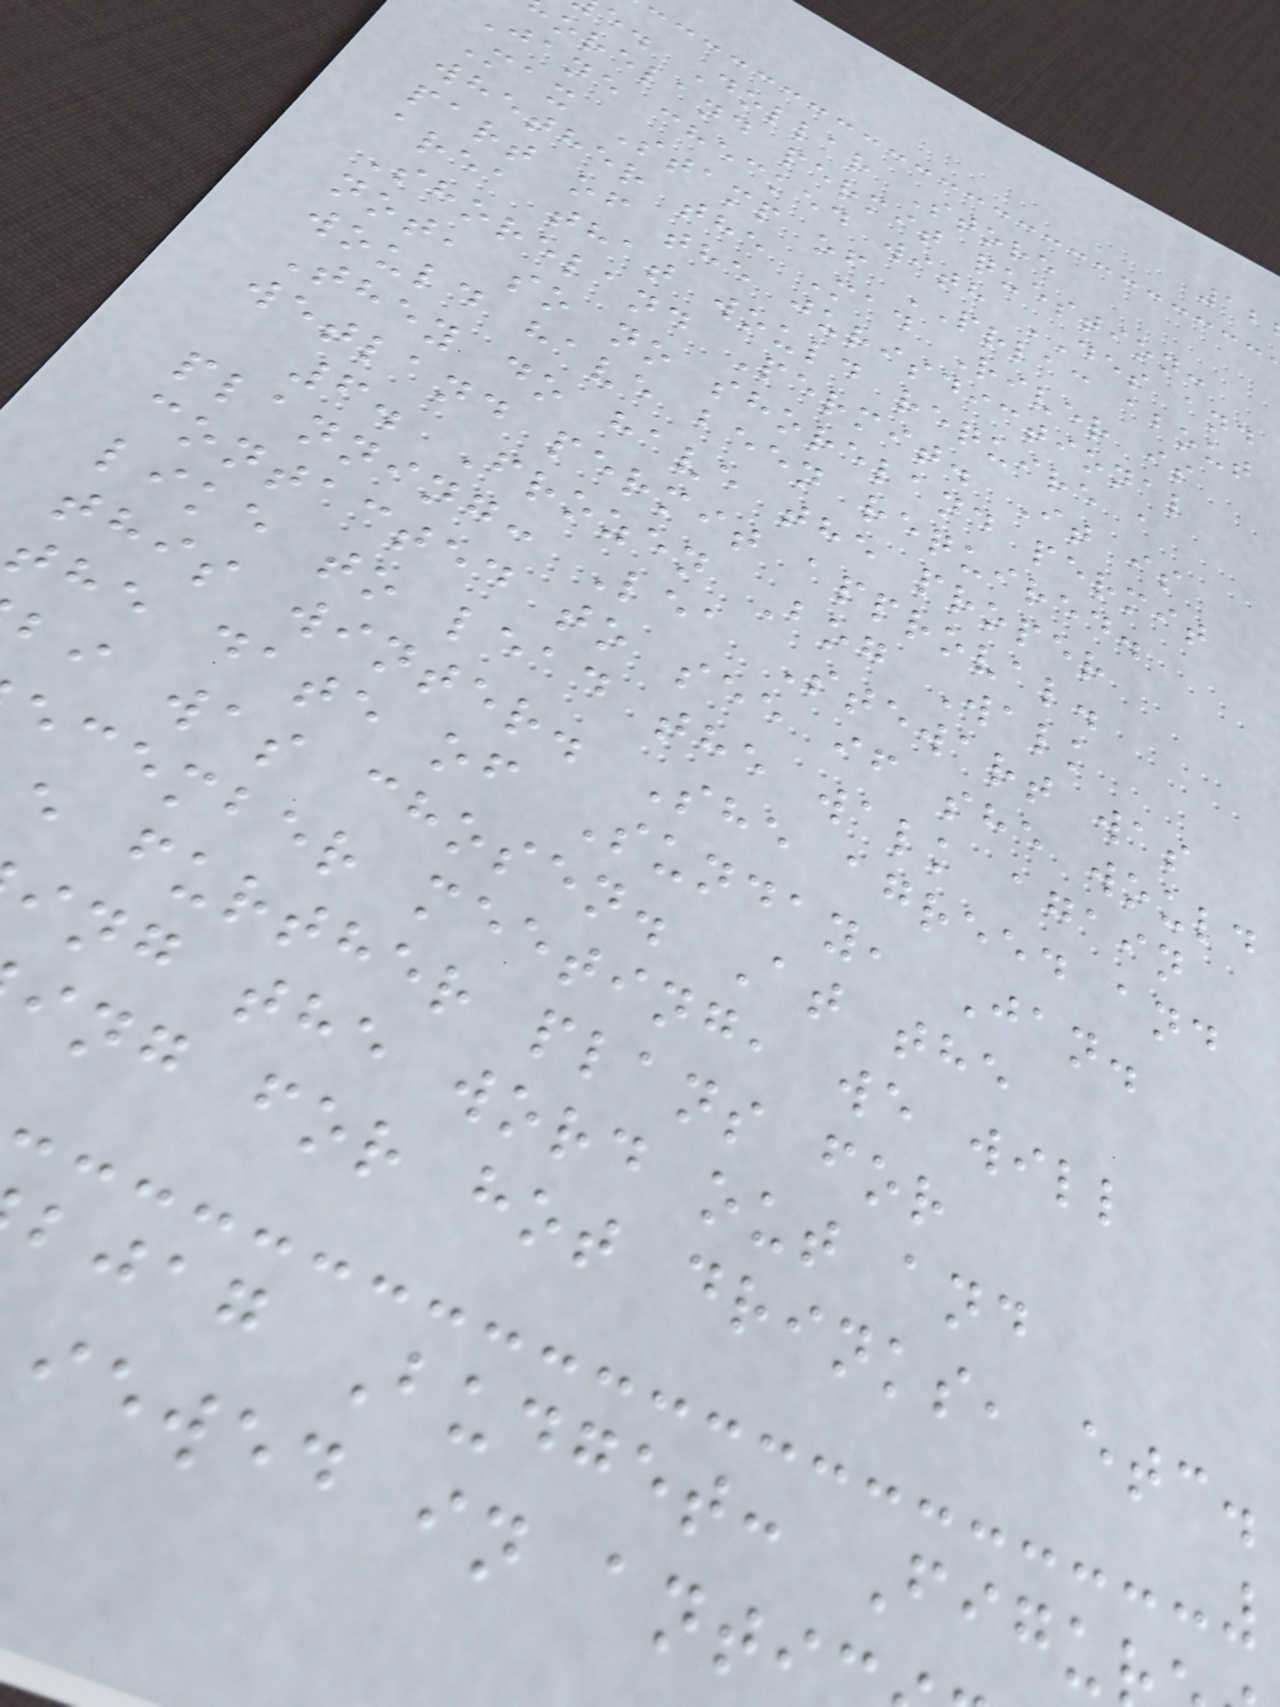e. Dollar Store
oreland permit question:
Jane checked with DES and
Max Stamp of PRLAC about
whether the Mad River is
part of the jurisdictional
area that would require a
Shoreland Permit. It is
not, so no shoreland permit
would have been required.
They do have the proper
wetland permit approval.
6. Frozen Bog Walk
planning: Lea Stewart was
contacted to see if she would
like to lead the walk again
this winter. She agreed and
the date of Sunday, Jan.
bi was chosen. At the
ecember meeting, we will
e further plans for
ing the word out and
ing for hot drinks, etc.
bjag Budget: Figu
iewed in anti
